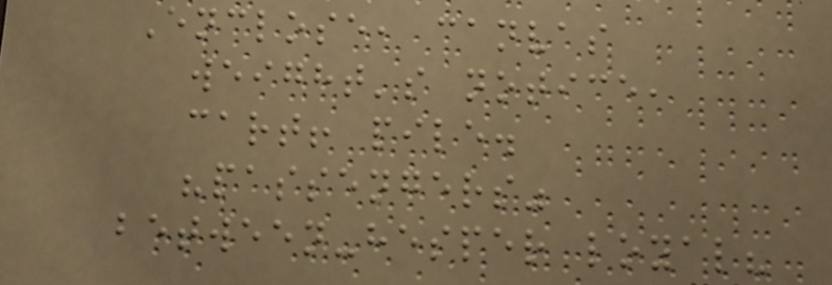Enclose, canvas
weight's notice,
cart! pile.
"passengers"
between-hesper loyal?
